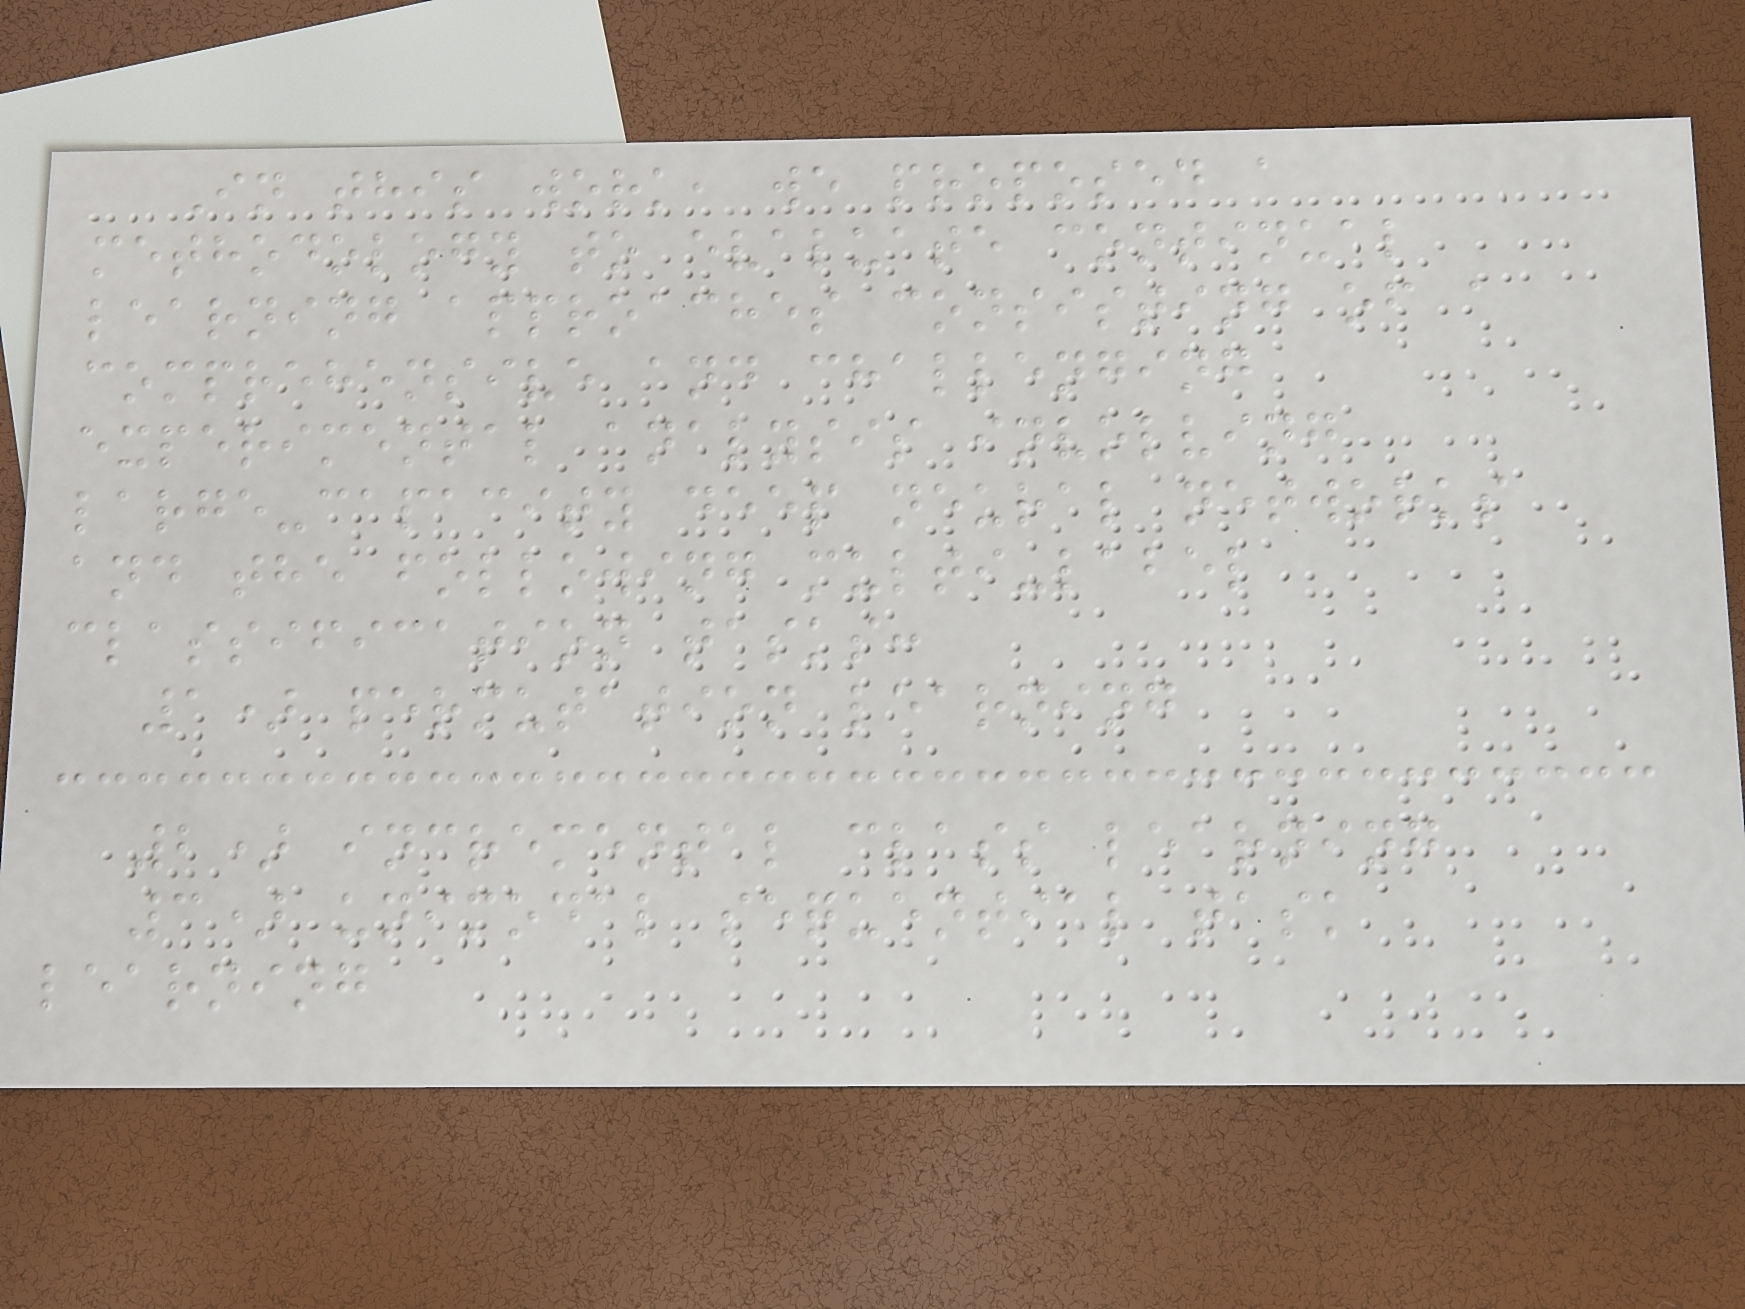In this work, we proposed a
methodology to evaluate continual
learning approaches consisting of a
comprehensive and challenging
experimental analysis involving
large-capacity deep neural networks
and the following multi-label
classification tasks:
1) permutation learning
2) incremental class learning
3) unimodal sequential task
learning
